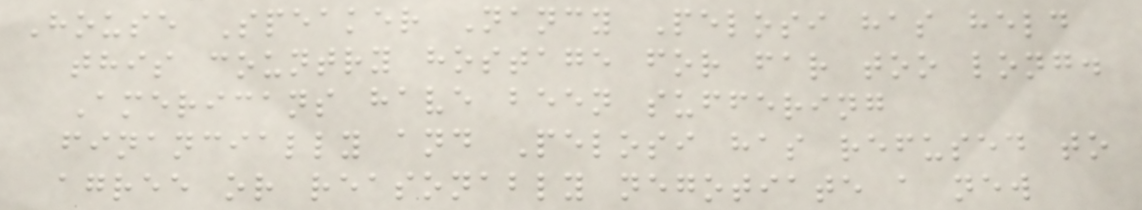House Speaker Nancy Pelosi has held
this country hostage for far too long.
Americans have been suffering
financially and Pelosi has refused to
agree or reasonably negotiate a new
